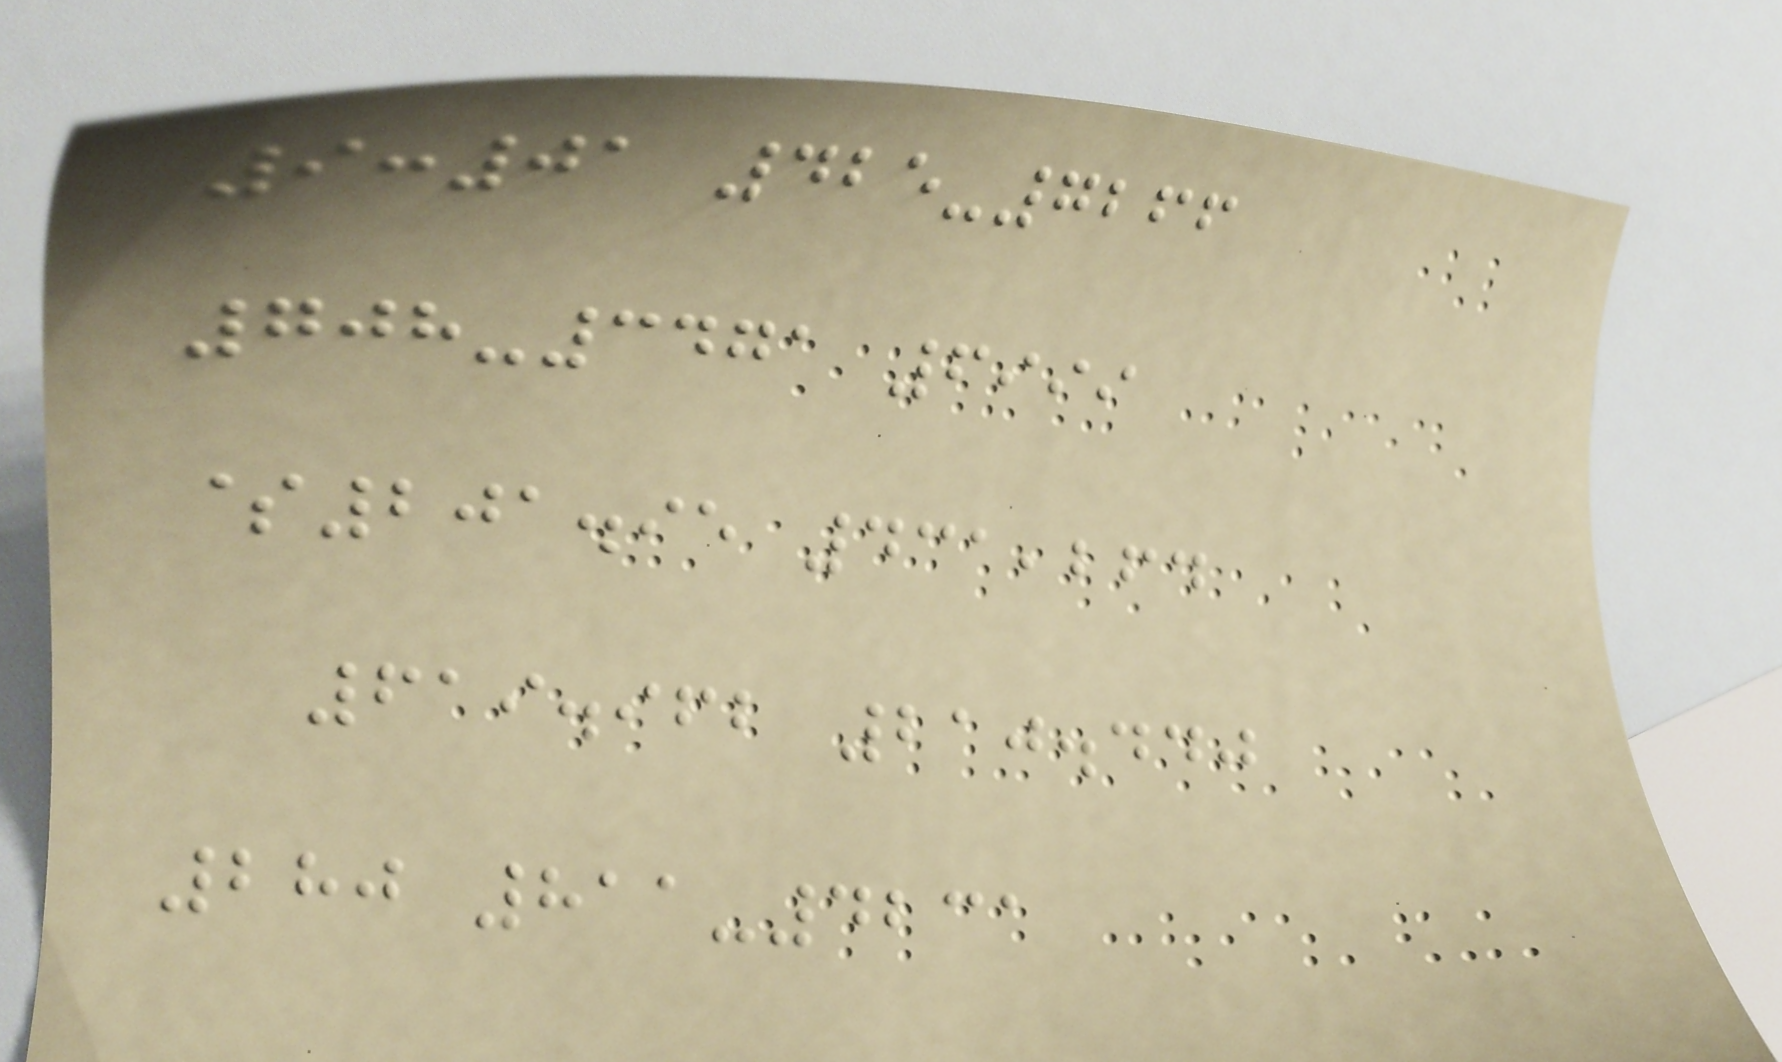9:01 425-7266
708-3471 6999
$201.95 431,264
619.962 210.440
280 811-4231
